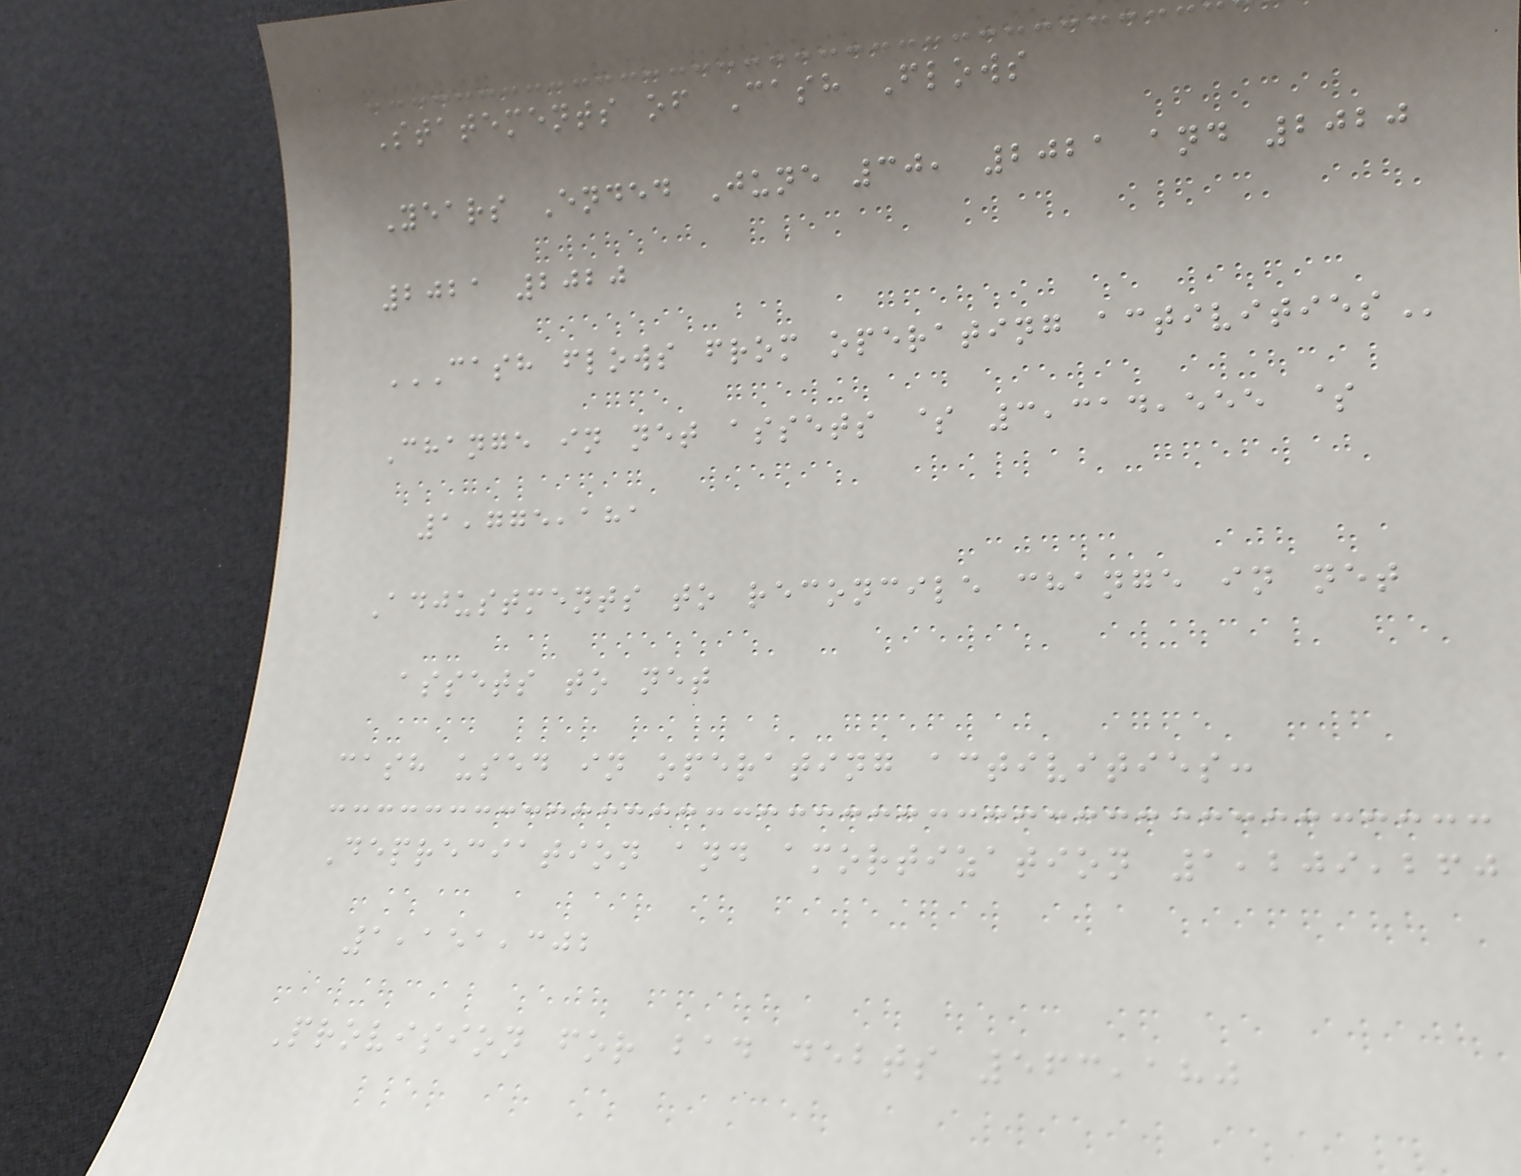Statements of Cash Flows
Years Ended June 30, 2021 and 2020
2021 2020
CASH FLOWS FROM OPERATING ACTIVITIES
Change in net assets $ 3,314,555 $
1,775,181
Adjustments to reconcile change in net
assets to net
cash used in operating activities:
Depreciation and amortization 1,209,260
1,151,302
Provision for bad debts 563,180
